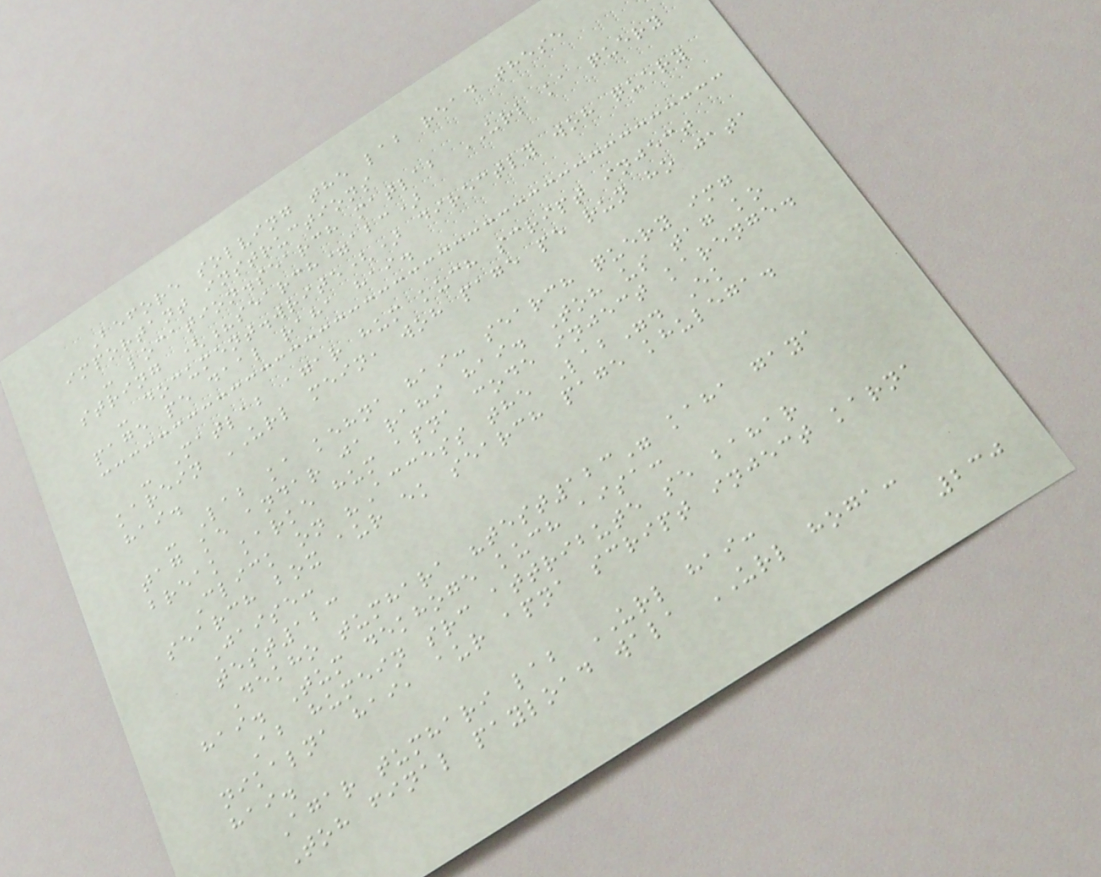Before solving the lab read these
important instructions
- location.search matlab URL ka query
string (?search=abc)
- document.write() directly woh query
page pe daal raha hai.
- Matlab agar hum kuch script inject
karein URL mein, woh page pe run ho jata
hai.
- Lab ka kehna hai: search query img
tag ke andar ja rahi hai. Toh us tag ko
break karke hum apna code inject karenge.
Click on "Access the Lab". Ek
search box aur ek search page khulega.
Jaise:
test123
Dekho tumhara "test123" kaha gaya
hai. Tum dekhoge kuch aisa:
Ab humein src attribute se bahar
nikalna hai, aur apna script inject karna
hai.
Agar tumhari lab URL hai:
Toh final payload wala URL hoga:
230
